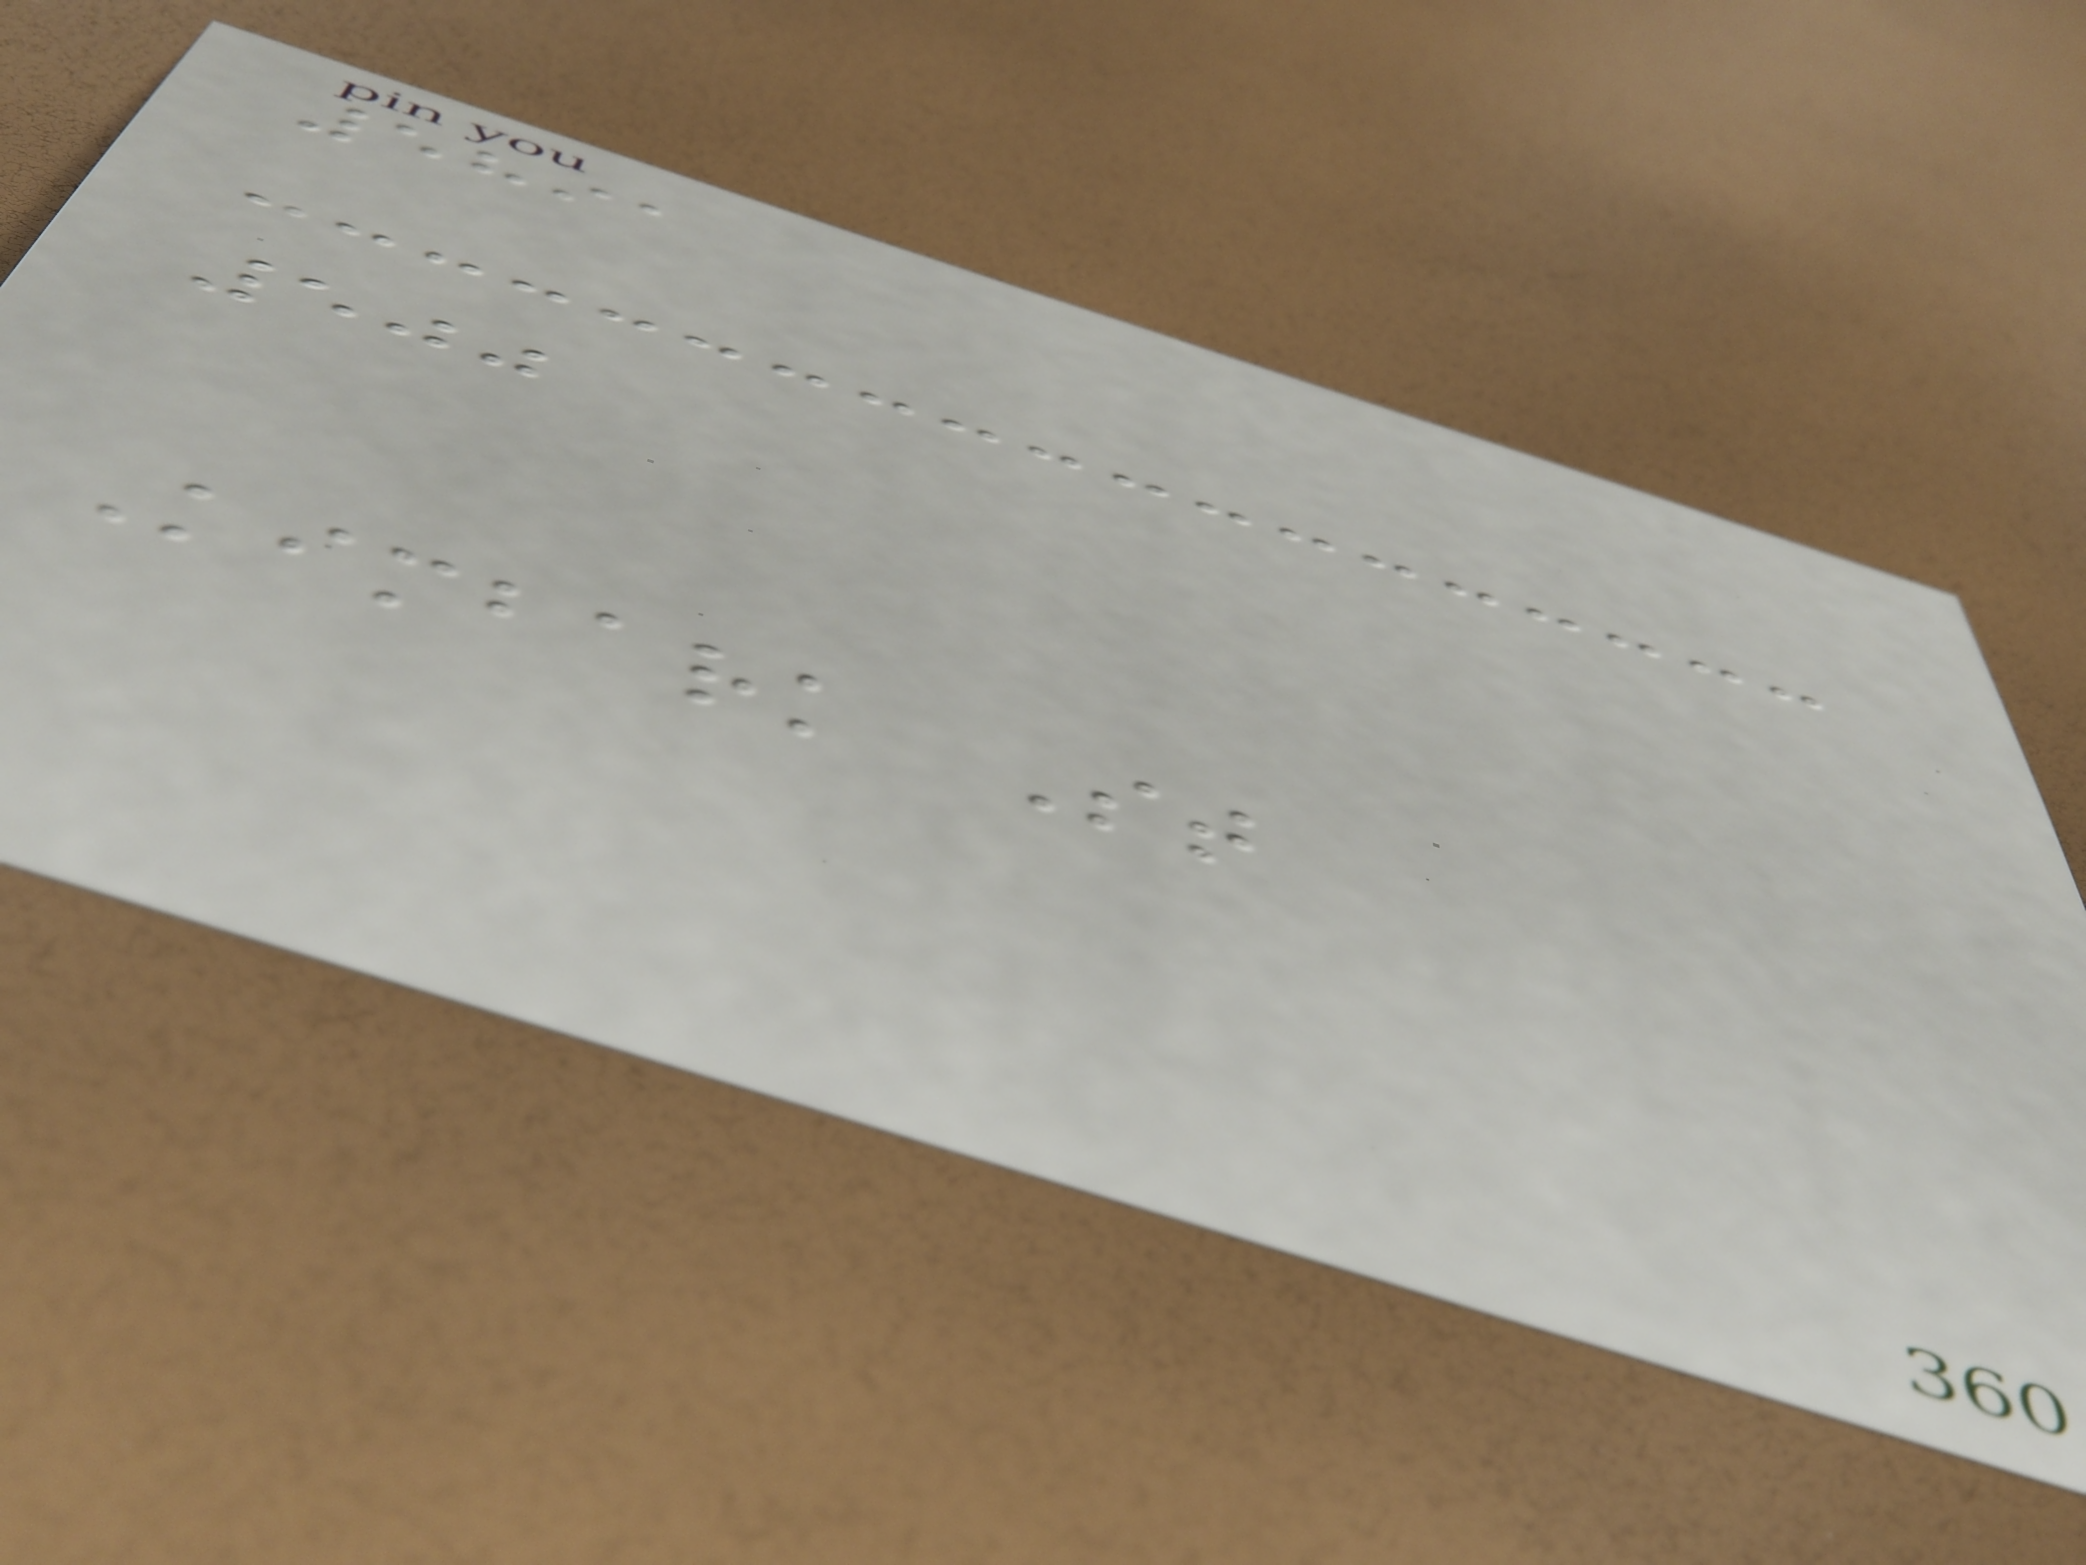5891
500
Kimbark St
